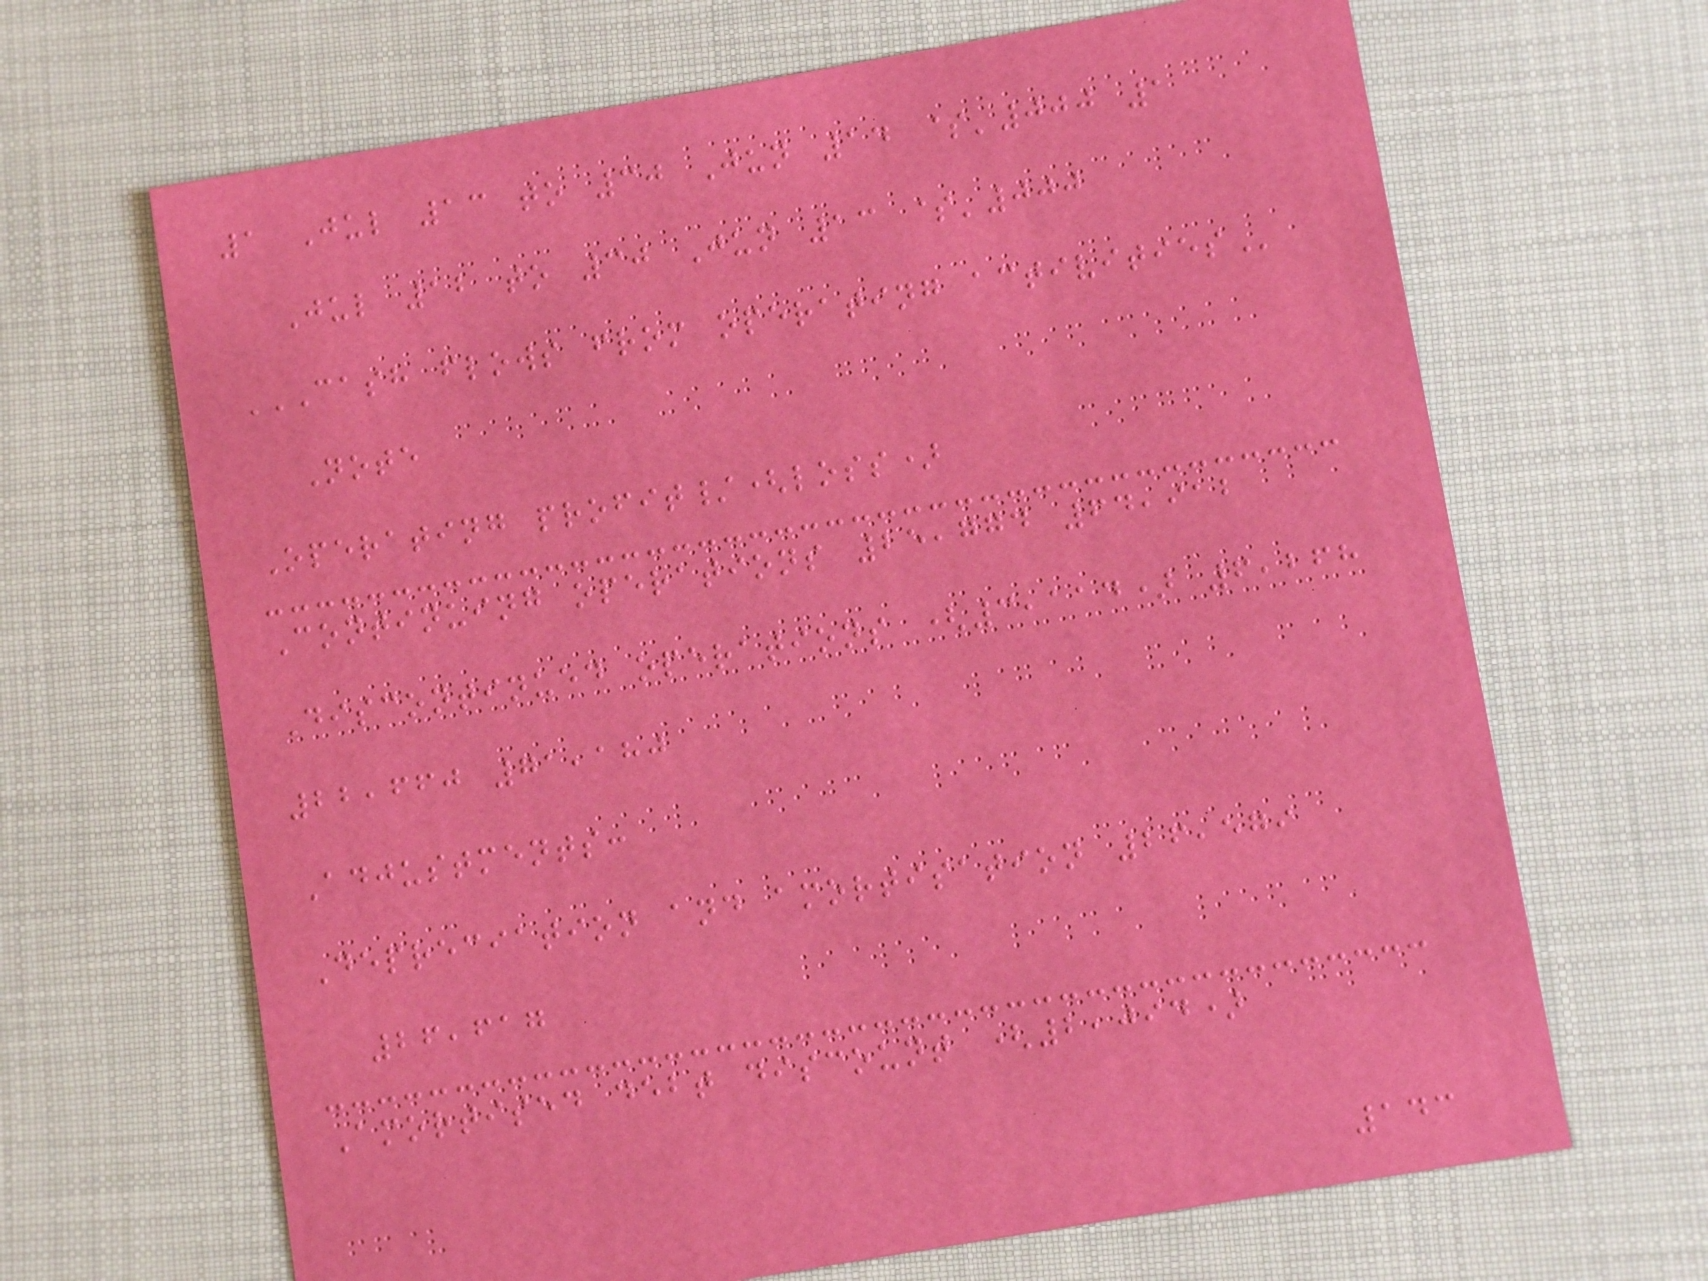1 Jul 13 to 30 Jun 14 $'000 1
Jul 12 to 30 Jun 13 $'000
CASH FLOWS FROM OPERATING ACTIVITIES
Note
Operating profit/(loss)
Continuing operations 25,774 64,912
Discontinued operations (3,114) 6,268
22,660 71,180
Adjustments:
Depreciation and amortisation 26,579
26,617
Amortised debt discount (2,094)
143
